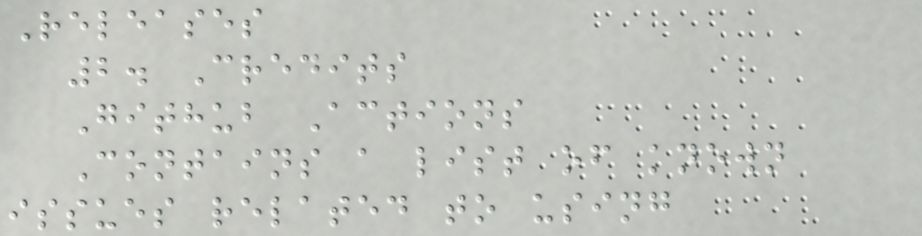Releases
2. Credits
Github Actions
Contains a list of known
issues related to using
